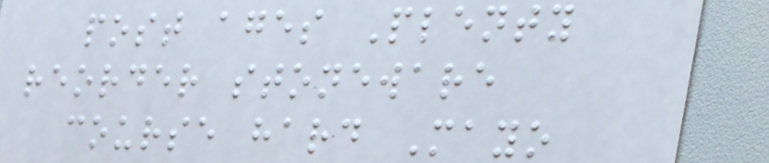post ages Plenty
reorder stoneware
course hard Mayo
